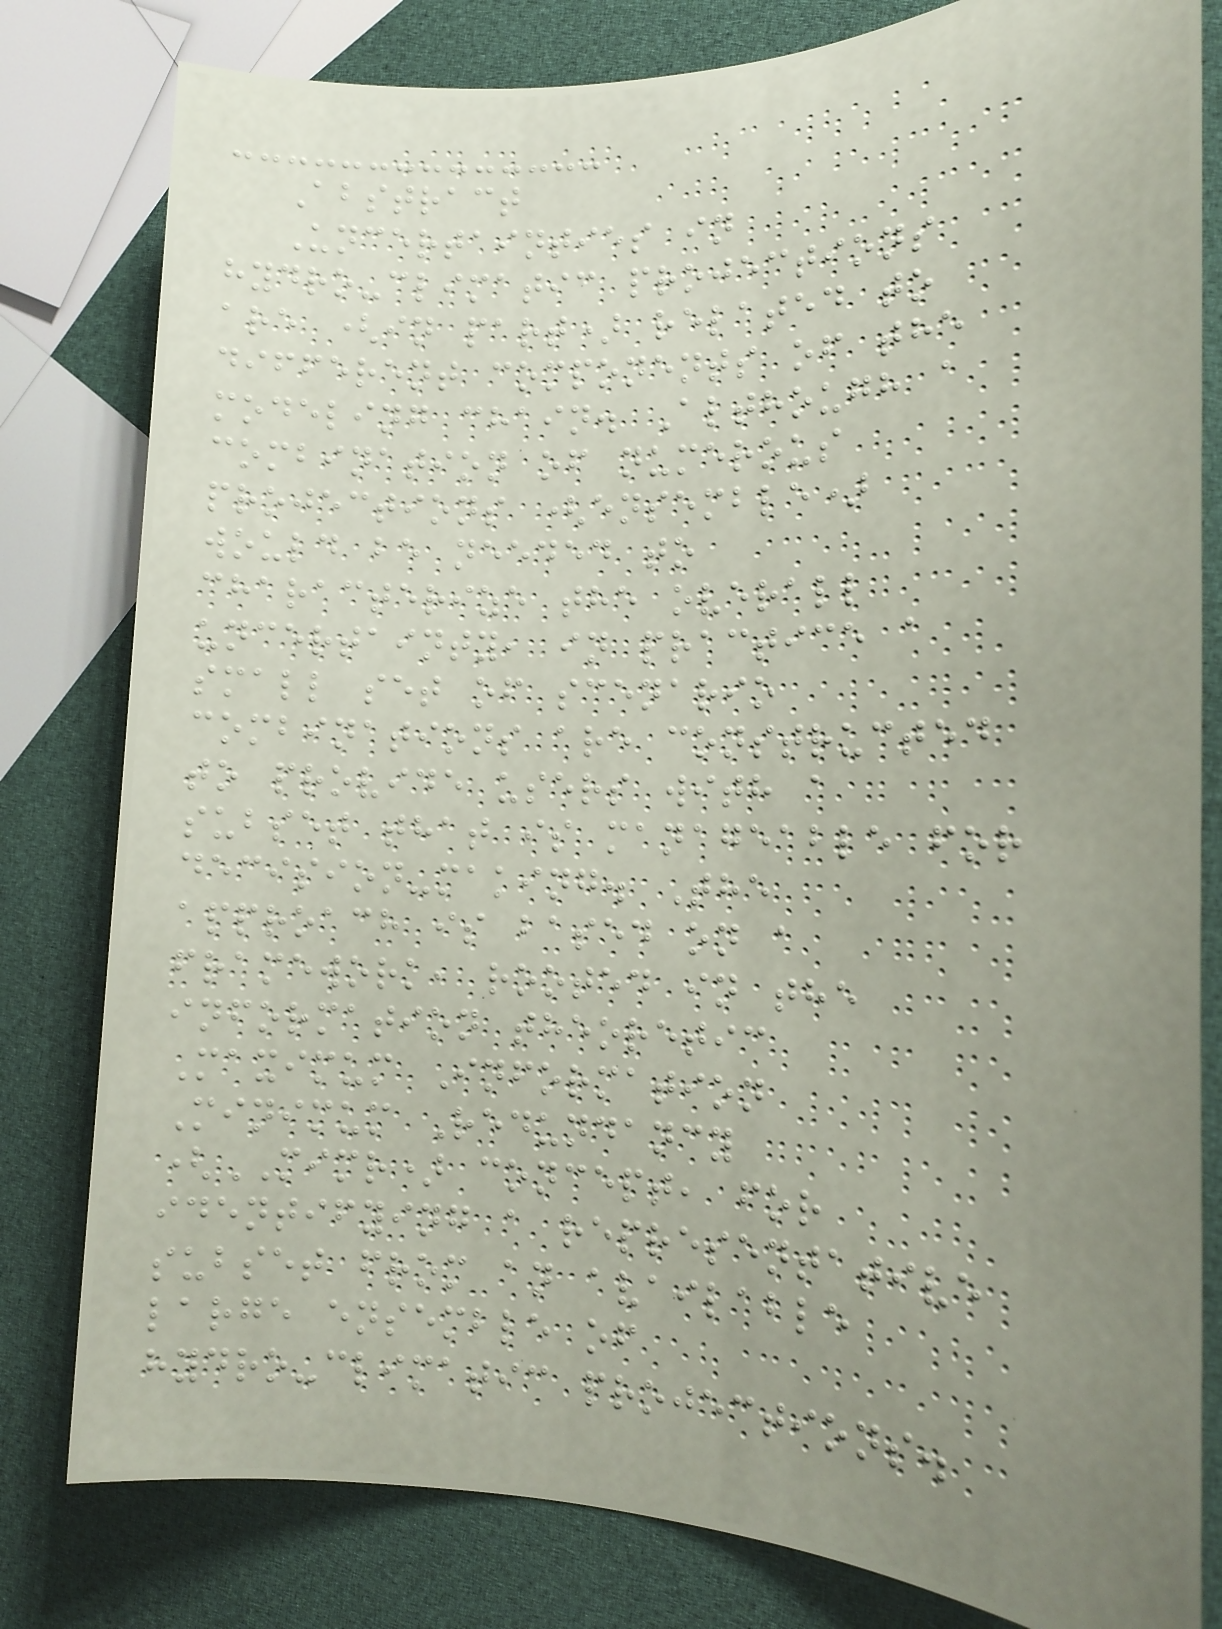Abstract
Uncertainties in
hydro-climatic projections
are (in part) related to
different components of the
modeling chain. Although a
combination of numerous
projections (ensemble)
would be needed to
characterize the overall
uncertainty, in practice a
small set of scenario
combinations are constructed
to provide users with a
subset that is manageable for
decision-making. The
approach is based on a
framework, rooted in the
information theoretic
Maximum Information
Minimum Redundancy
(MIMR) concept, for
identifying a representative
subset from an available
large ensemble of
hydro-climatic projections.
